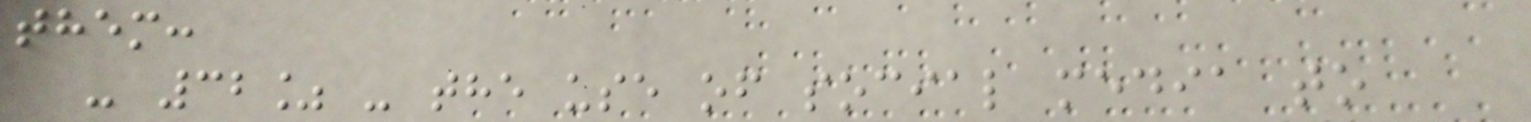them:
- 32% - the use of social media to
